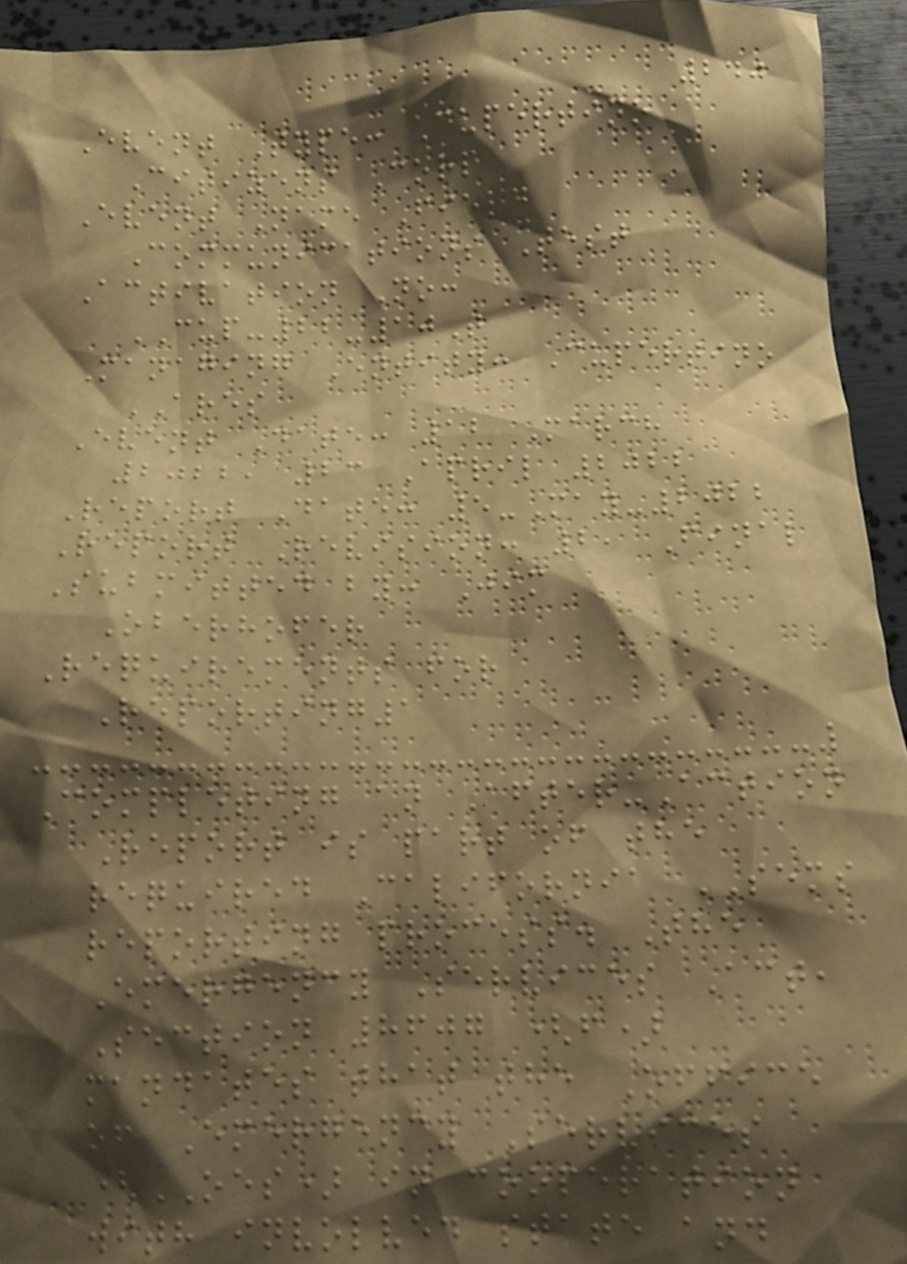240
Event Type: Cupertino
Citizens Corp
Event Name Field
Communications Test
Activation No:
CUP-22-10T
Managing Entity: Cupertino
ARES
Event Date: 12 March
2022, 23 April 2022
Report Date: 5-May-2022
Report Revision: 2, Final
Submitted by: Jim
Oberhofer
Requirements for
Reporting1
Completing an After-Action
Report is part of the
required California SEMS
reporting process. The
Emergency Services Act,
Section 8607 (f)
mandates that the Office
of Emergency Services
(OES) in cooperation
with involved state and
